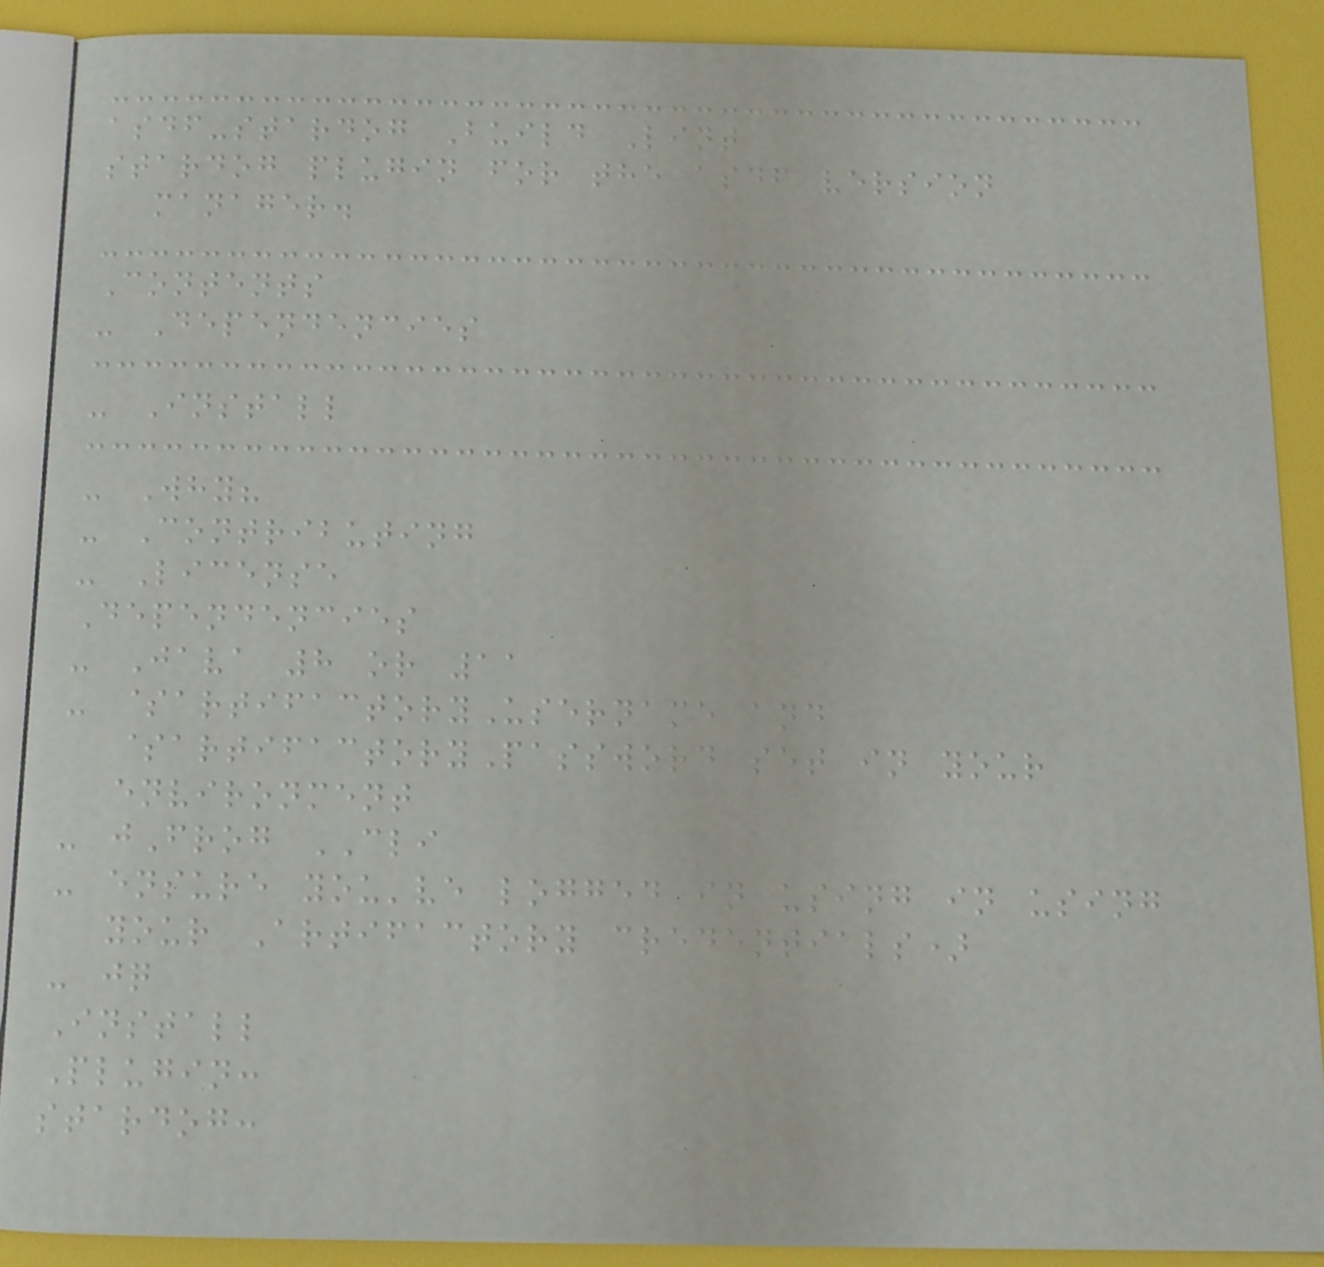asdf-stardog Build Lint
stardog plugin for the asdf version
manager.
Contents
- Dependencies
- Install
- Why?
- Contributing
- License
Dependencies
- Java 8 or 11
- $artifactoryUsername and
$artifactoryPassword set in your
environment
- jFrog CLI
- ensure you've logged in using in using
your Artifactory credentials)
- jq
Install
Plugin:
stardog:
